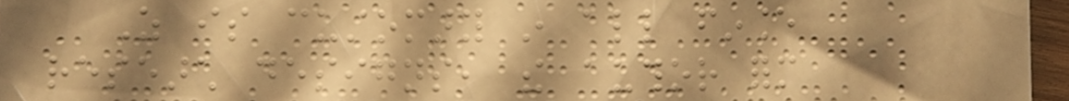As is customary in all finance
research designs, the author form
